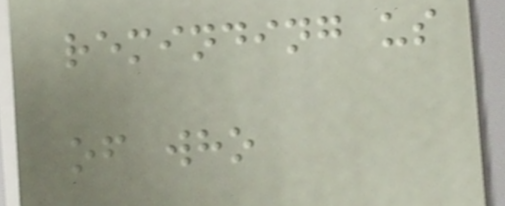reminding us
of who
